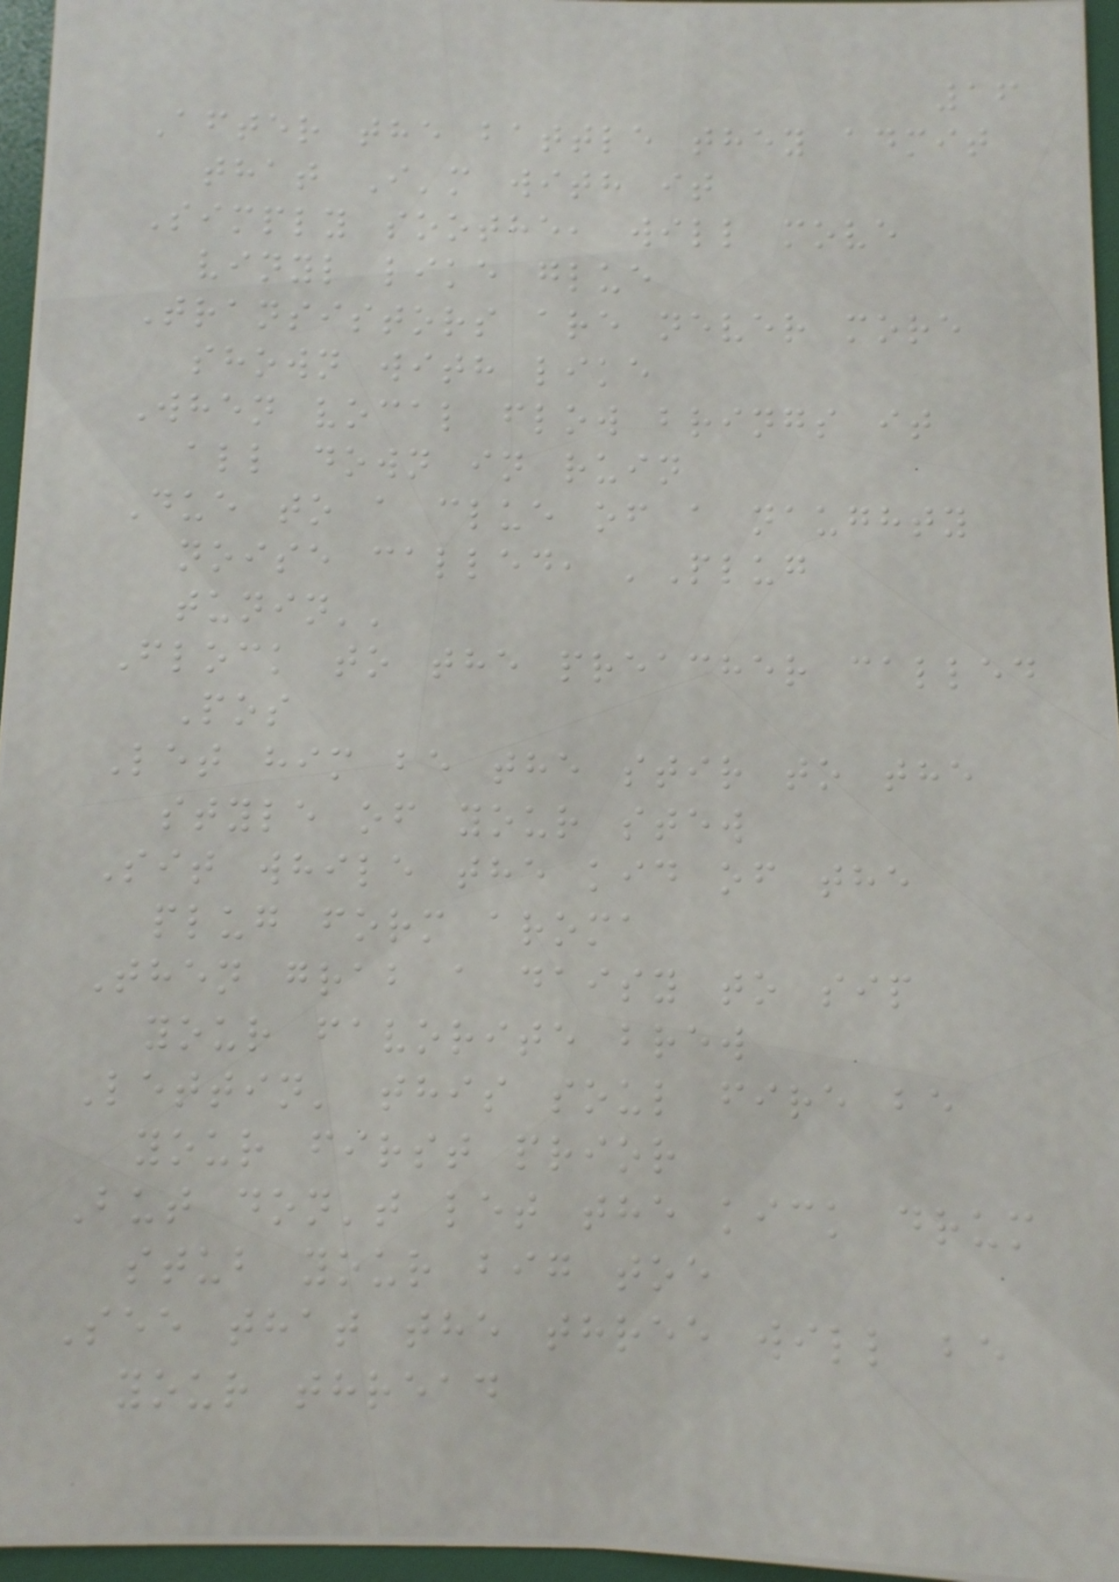16
After the battle they admit
that I'm with it
Simply soothe, will move
vinyl like glue
Transistors are never more
shown with like
When vocal flow brings it
all down in ruin
Due to a clue of a naughty
noise called, 'Plug
tunin''
Flock to the preacher called
Pos
Let him be the stir to the
style of your stew
Sit while the kid of the
plug form aroma
Then grab a daisy to sip
your favorite brew
Lettin' this soul fire be
your first prior
But don't let the kick drum
stub your big toe
See that the three will be
your thread
